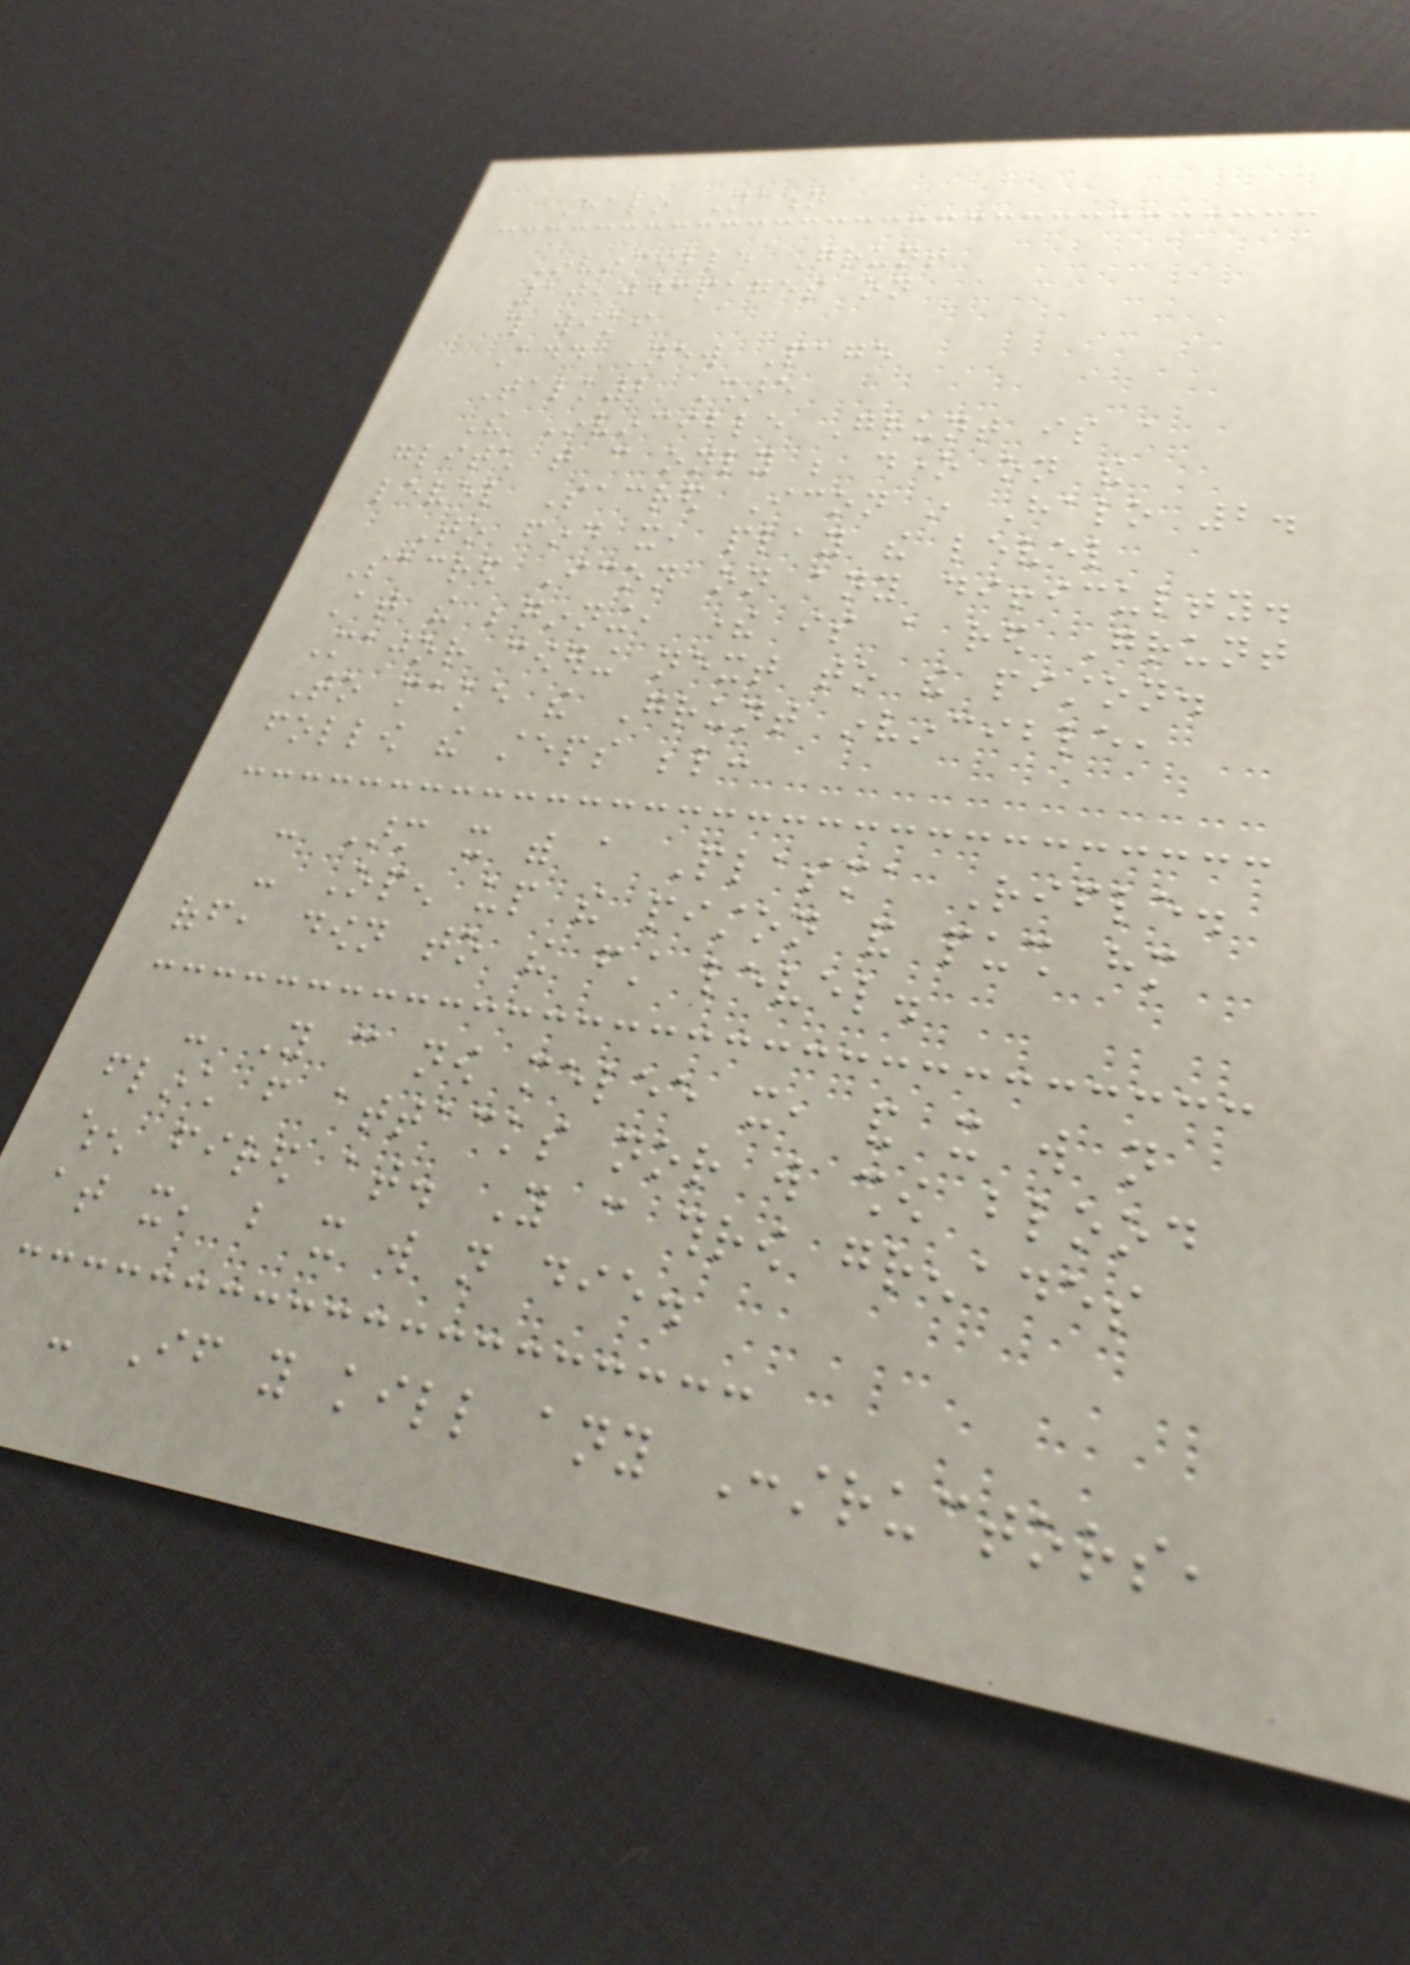Halo Nation
Invincible Grunt
10,043pages on
this wiki
Add New Page
Talk2 Share
The Invincible Grunt is a
glitch that can only be done on the
level Sacred Icon in Halo 2.
To find it, play the level
Sacred Icon on any difficulty.
At the beginning, there is a red Grunt
Major cowering next to the piston.
To make the Grunt invincible,
follow the steps below:
- Arm it with a Plasma Rifle.
- Open up the piston and push him
off, down to the first level.
- You can now melee it, and it will not
flinch from attacks nor will show blood
when fired at. You can throw grenades
at it, but it will not die.
- If you kill any Constructors,
